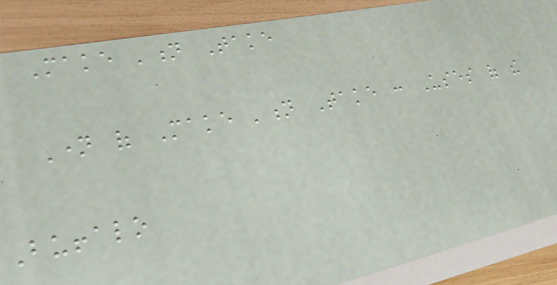Make 'n Take
Name of Make 'n Take : Uses of the
Buffalo
